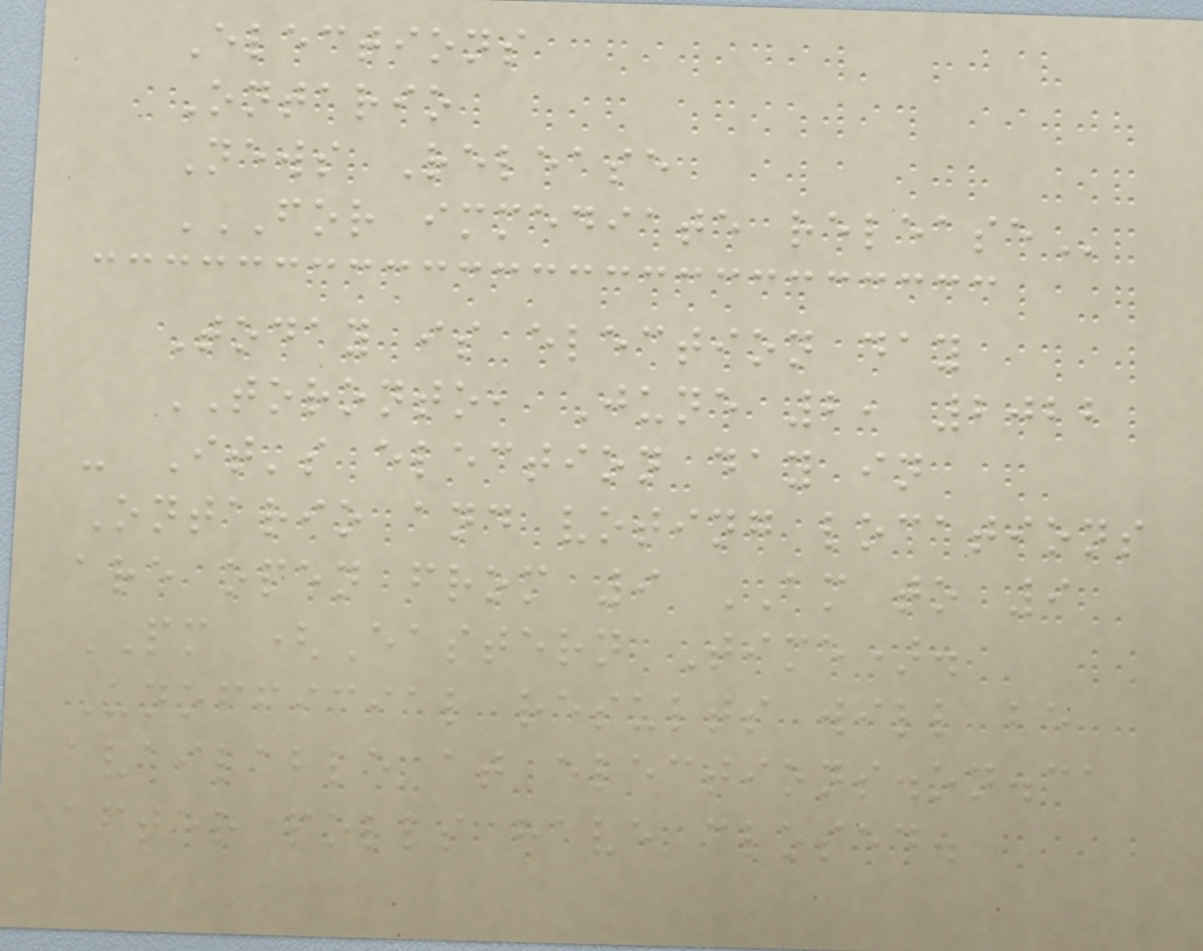Elections
Ontario
News Release
FOR IMMEDIATE RELEASE
Today is election day
TORONTO, June 2, 2022
- It's election day in
Ontario and voting locations
are open from 9 AM to 9
PM (Eastern Time).
Unofficial results will be
available at elections.on.ca
after polls have closed.
